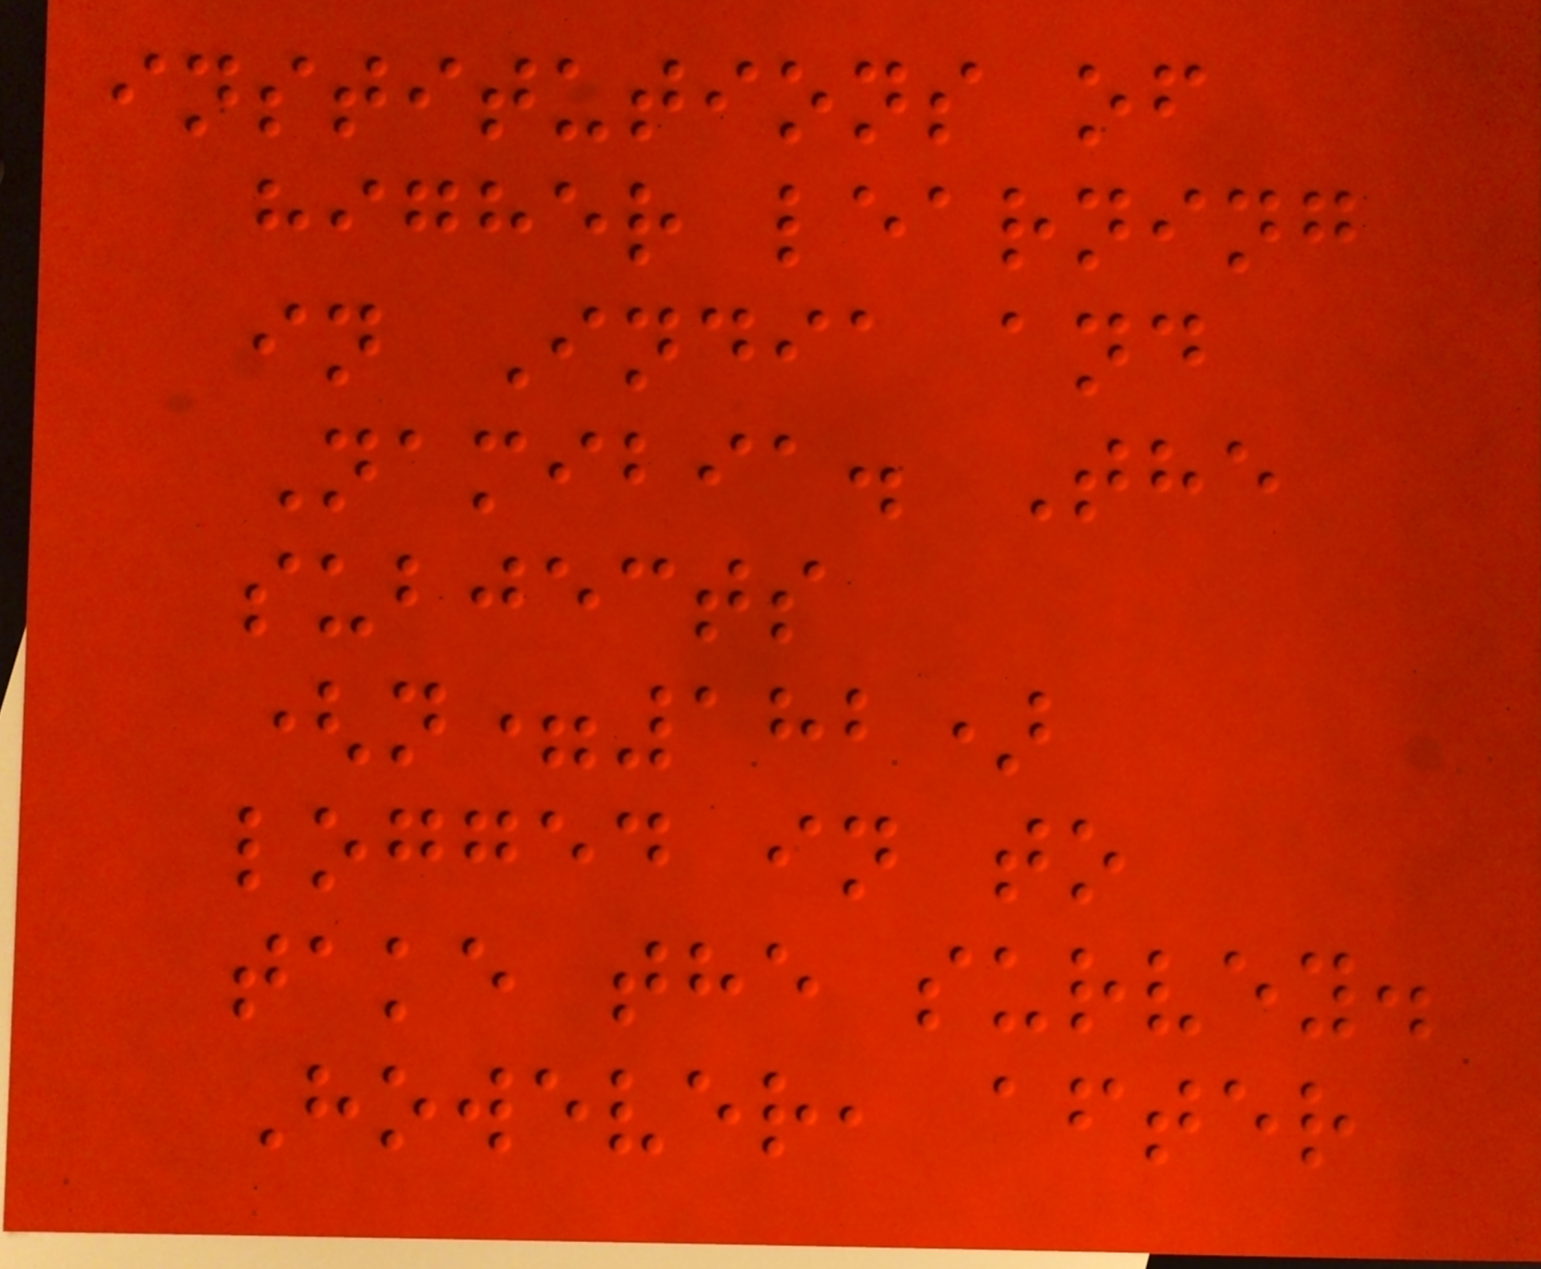institutions of
higher learning
in India and
Namibia. The
subjects
(n=182)
logged in to
take the survey.
However, after
